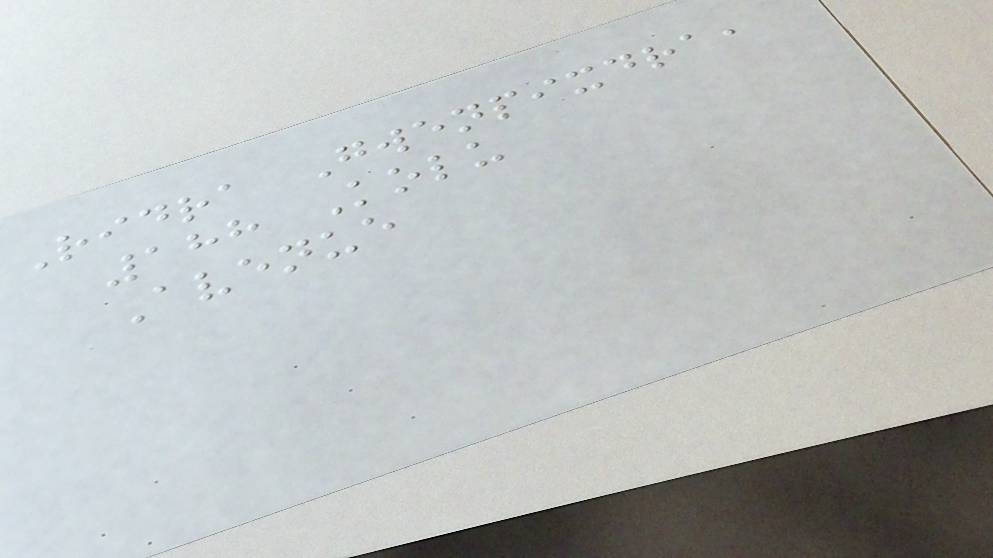Ridra Gwenpixdra,
188 Kolu
Avenue
